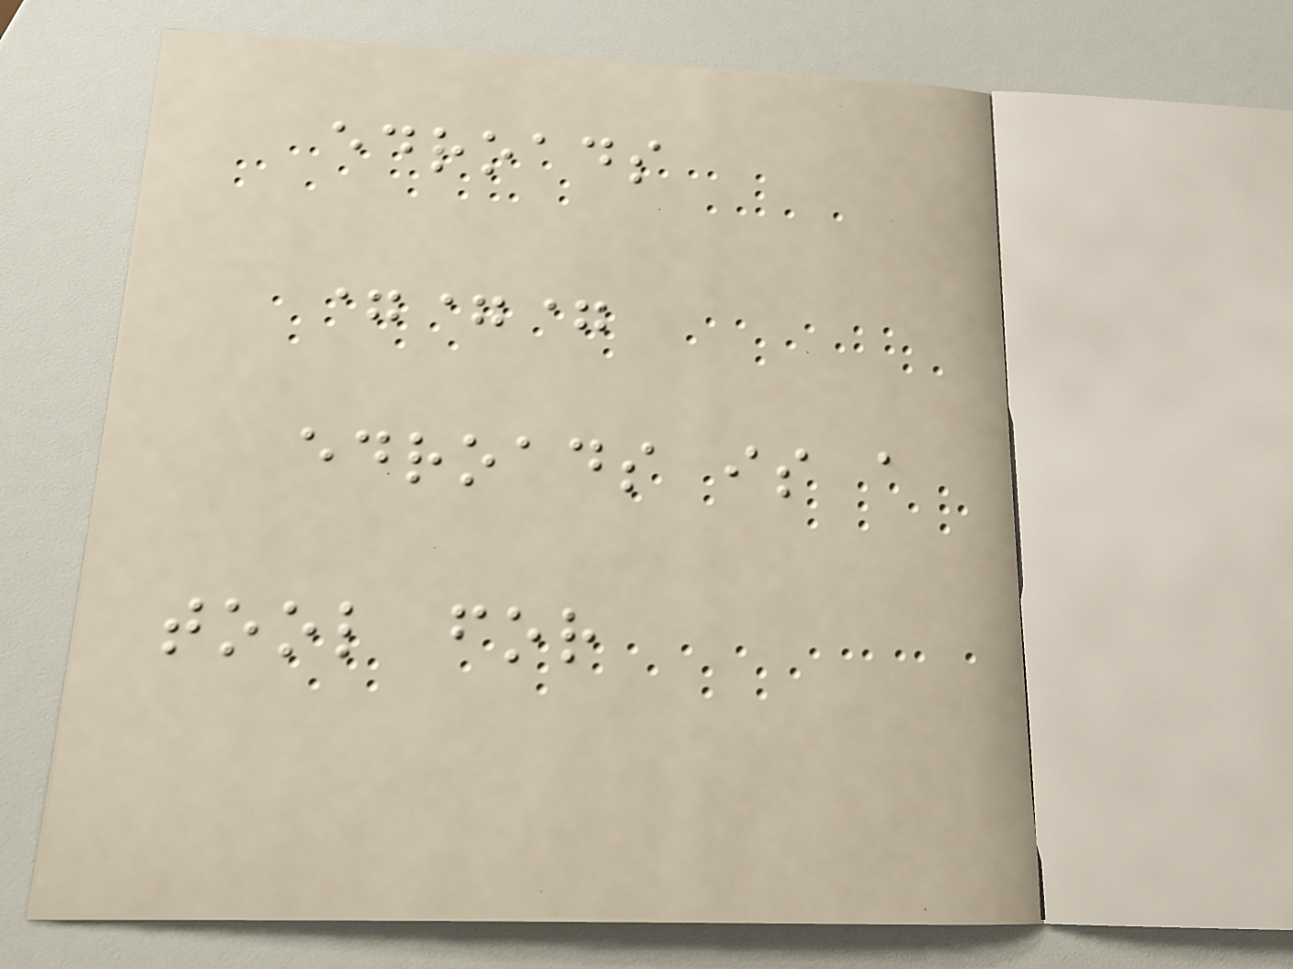edroads
===
edroads is a
tool for
